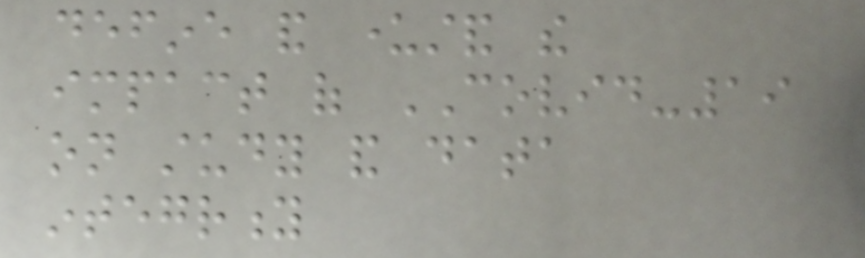define and understand the
impact of COVID-19
on study and data
integrity
